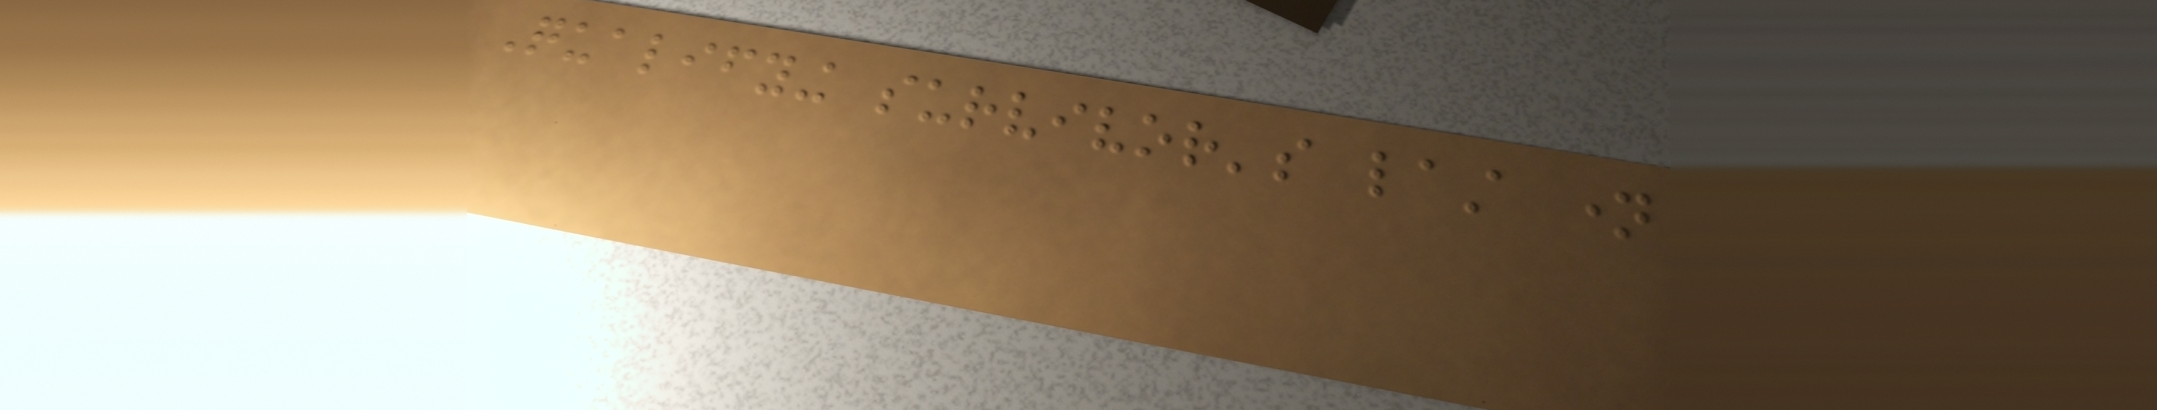Qualifying survivor's last name
